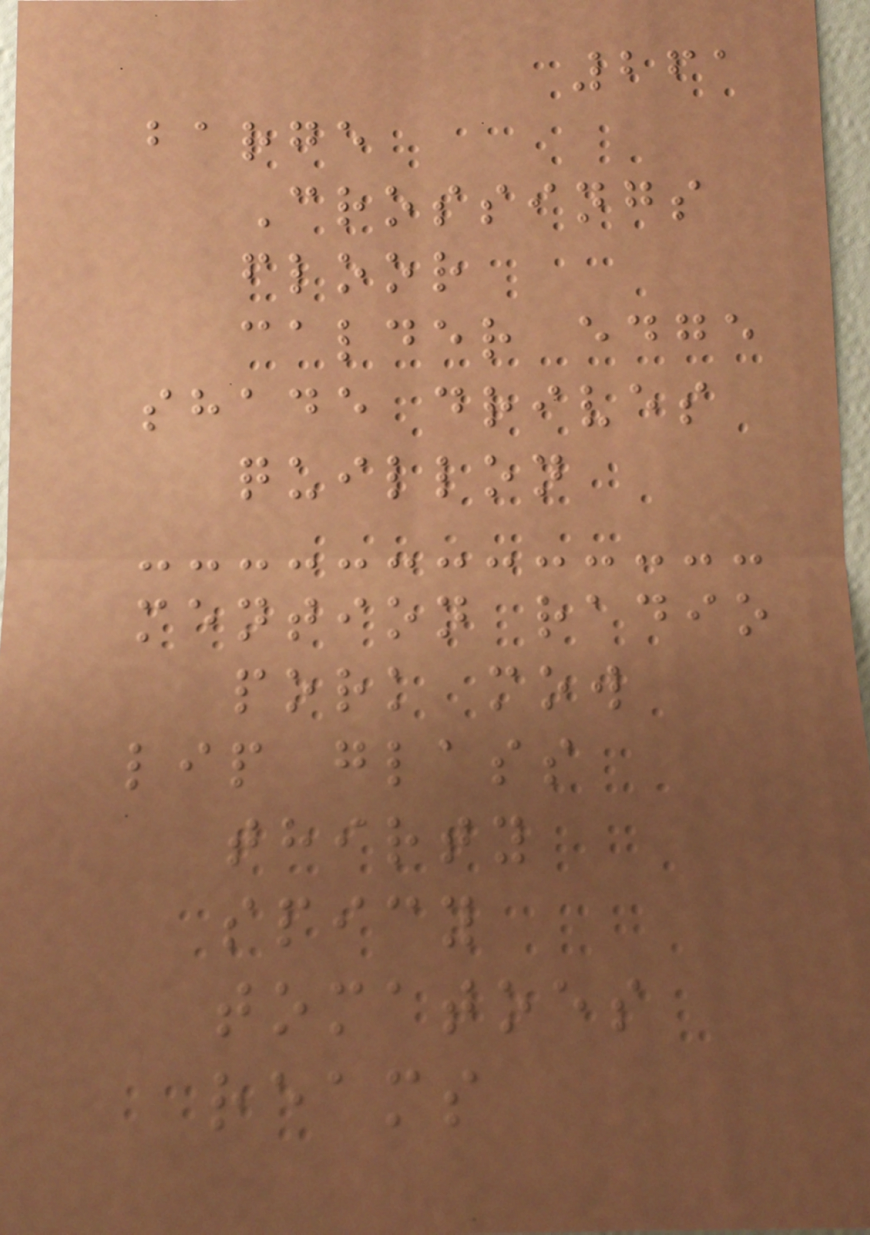261
barge
Crossings
floor
calder edge
shade drives
quillon
mention radio
pork mow
lip glass
thirty
spicy
tomatoes
reams
